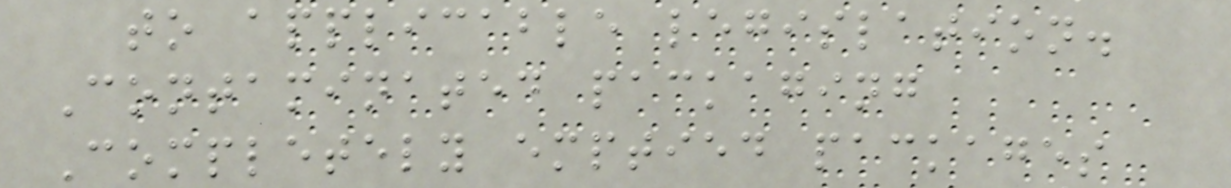to applicable legislation.
Contaminated packaging
Completely emptied packages
